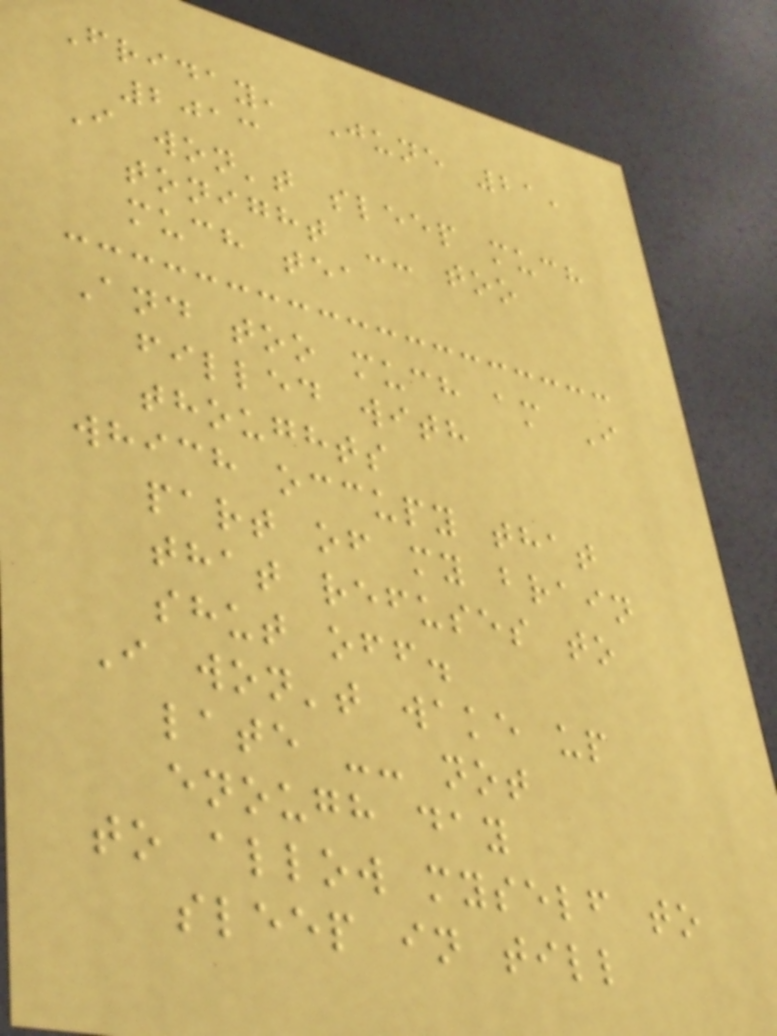Friday, June 21,
2013
I won't sleep much
tonight -- too
much tea
And too much am I
filled with
thoughts
which occupy that
part of my brain
that refuses to
shut off.
I won't wake up
late -- not
enough day
to allow myself to
sleep in till
